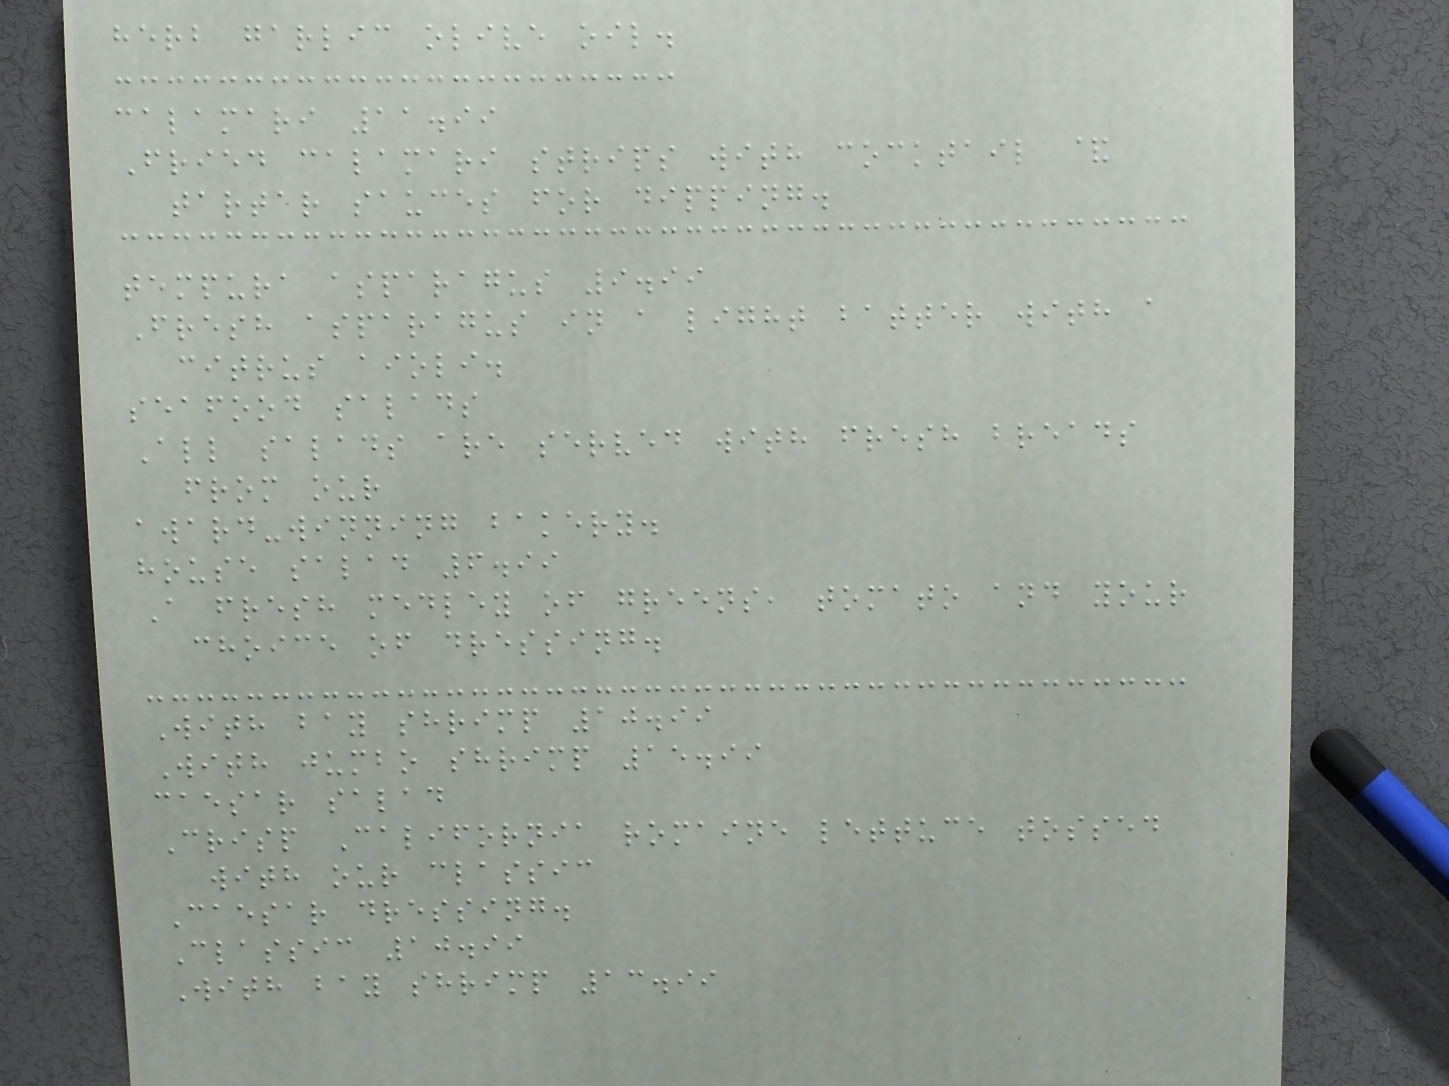herb garlic olive oil.
calamari 11.99
Fried calamari strips with cocktail &
tartar sauces for dipping.
tempura asparagus 9.99
Fresh asparagus in a light batter with a
citrus aioli.
seafood salads
All salads are served with fresh breads
from our
award-winning bakery.
house salad 6.99
A fresh medley of greens, tomato and your
choice of dressing.
With bay shrimp 10.99
With jumbo shrimp 15.99
caesar salad
Crisp California romaine lettuce tossed
with our classic
Caesar dressing.
Classic 10.99
With bay shrimp 13.99
